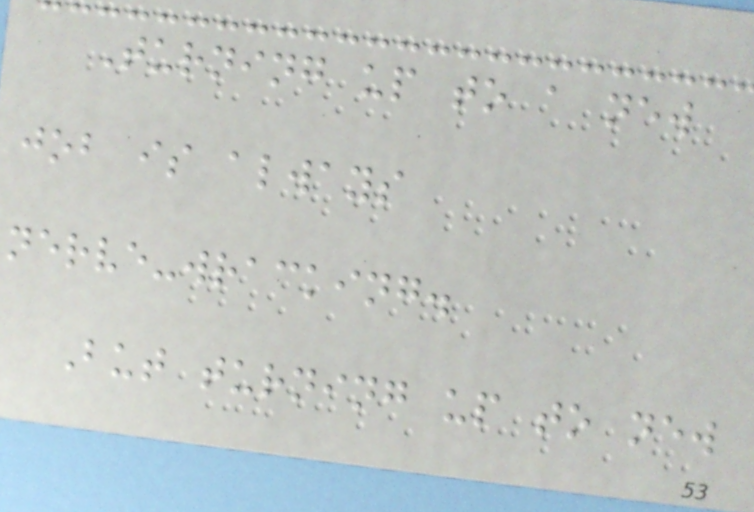Turning up to a new
job is always
nerve-wracking.
But turning up to new
